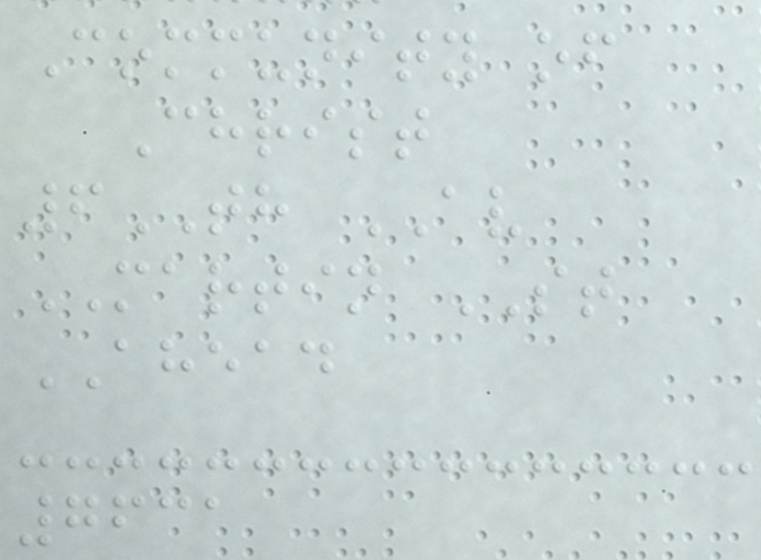Community of
Christ
6TH AV
MARTIN ST
AHEAD
7631
